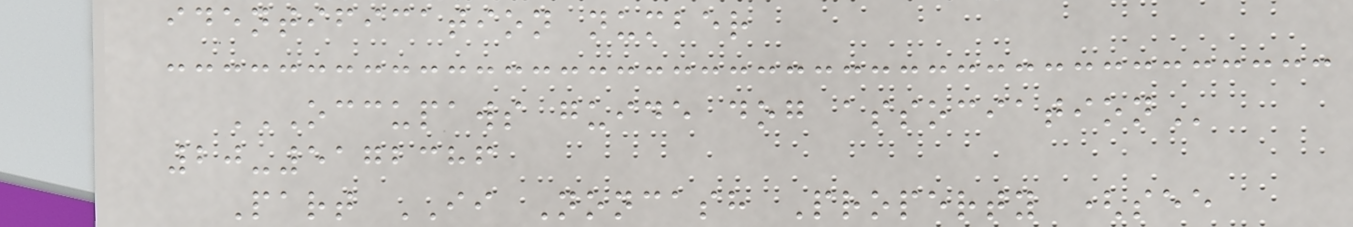identification number
OCCUPAWS GUIDE DOG ASSOCIATION
20-5172386
Part II Noncash Property (see
